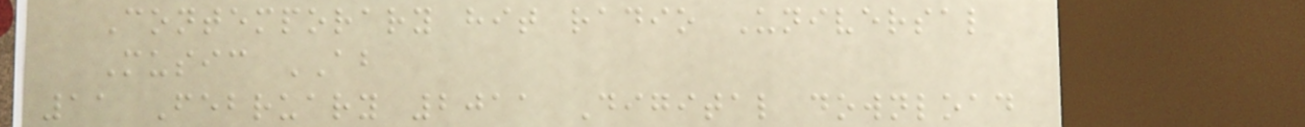Contemporary hit radio Universal
Music AB
11 February 2011 Digital download
